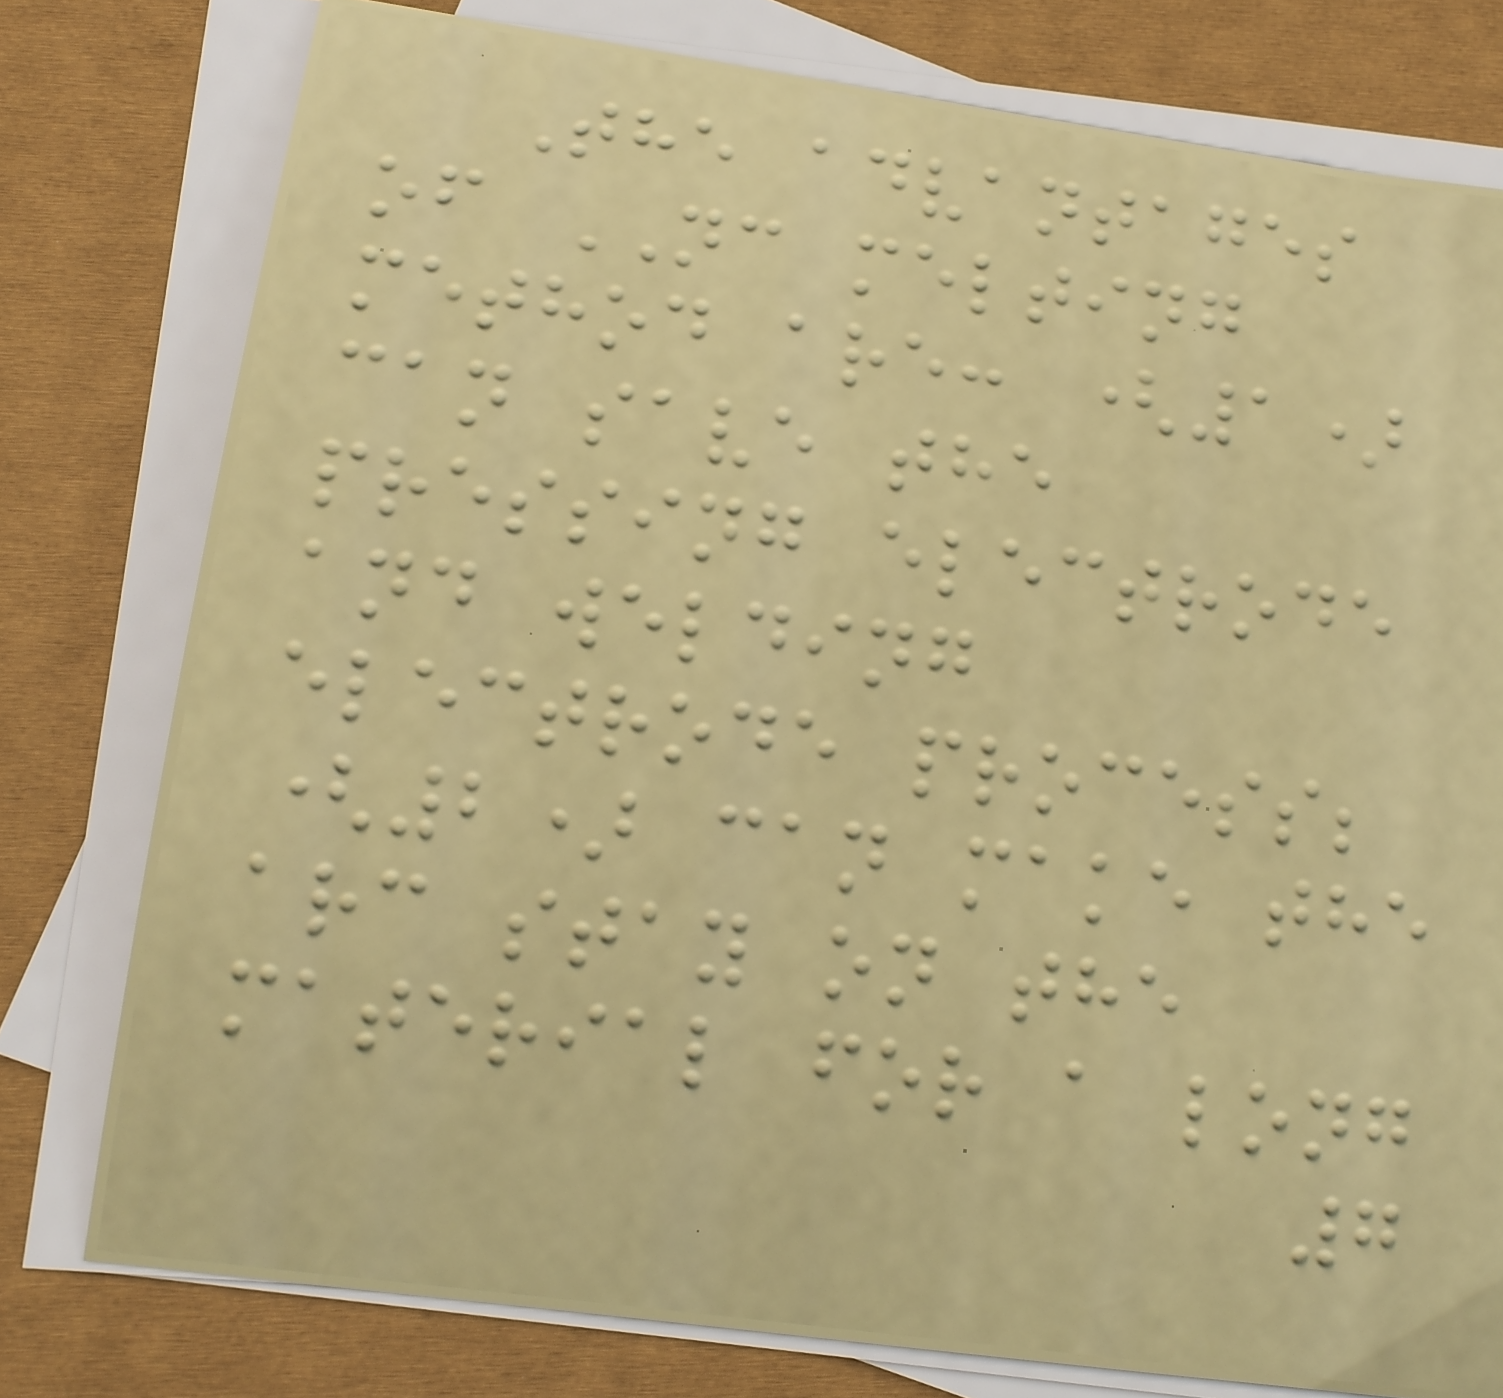The advantages
of NC melting
method are: (1)
can save the
pressing electrode
and welding
electrode process;
(2) can make the
arc stay on the
material for a long
7
